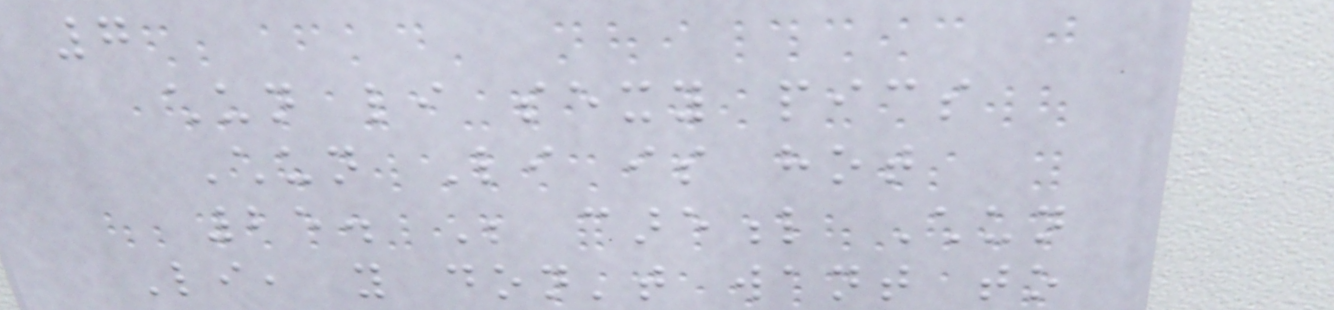7
chun li sexy pics
Chun Li is hot
25. Be careful Chun
Li, you don't want to
